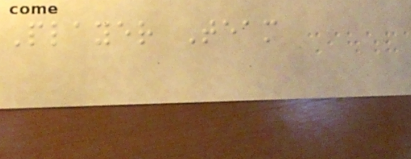Player Team
